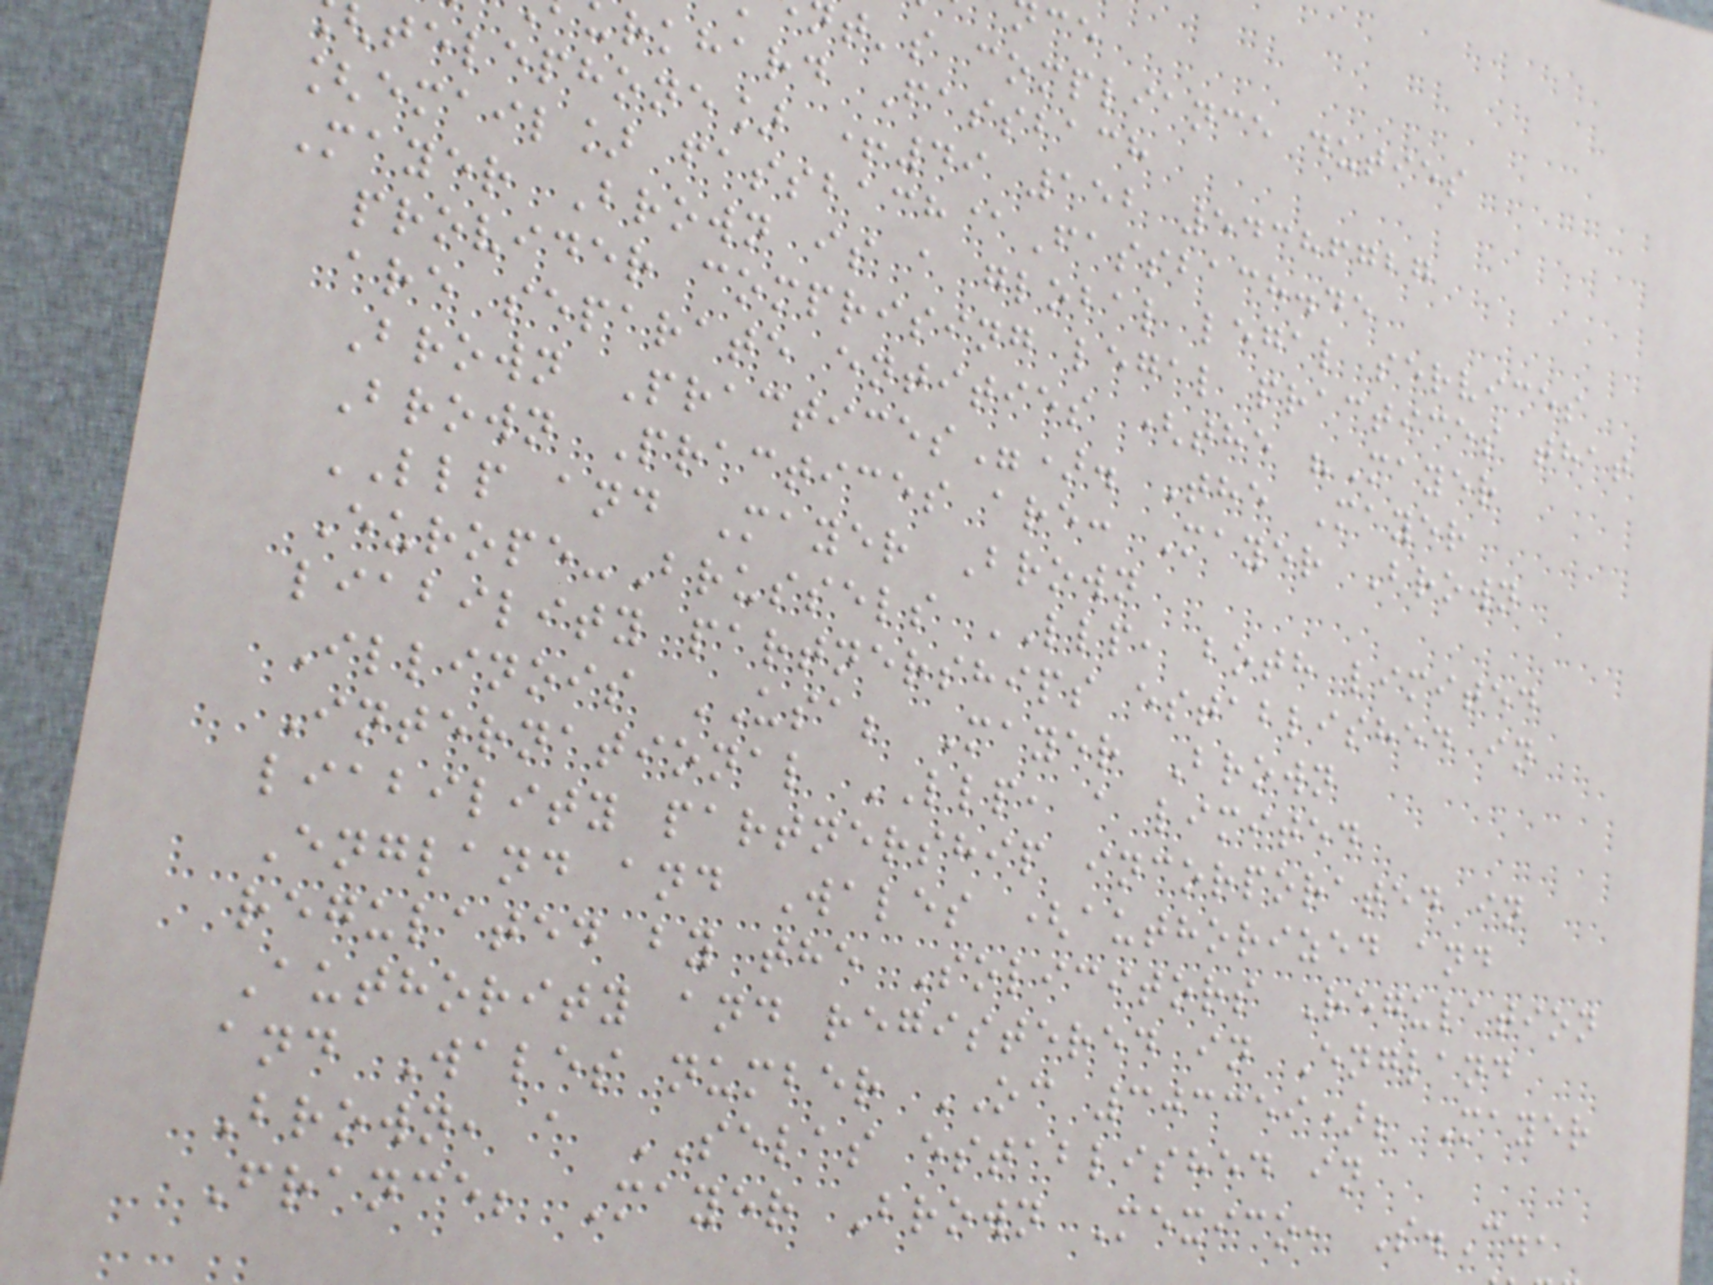t's compliance duties
rkhard Fassbach
telephone] +49 152 54386727
[email] fassbach@Fassbach.de
Mayer Brown is a global legal services
provider comprising legal practices that
are separate entities (the "Mayer
Brown Practices"). The Mayer
Brown Practices are: Mayer Brown
LLP and Mayer Brown
Europe-Brussels LLP, both limited
liability partnerships established in
Illinois USA; Mayer Brown
International LLP, a limited
liability partnership incorporated in
England and Wales (authorized and
regulated by the Solicitors Regulation
Authority and registered in England
and Wales number OC 303359); Mayer
Brown, a SELAS established in
France; Mayer Brown Mexico, S.C.,
